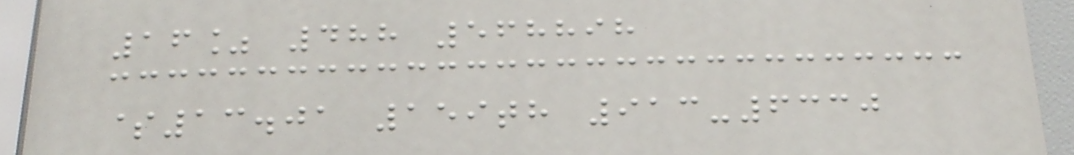16% 488 568898
$13.01 159th 913-6330
